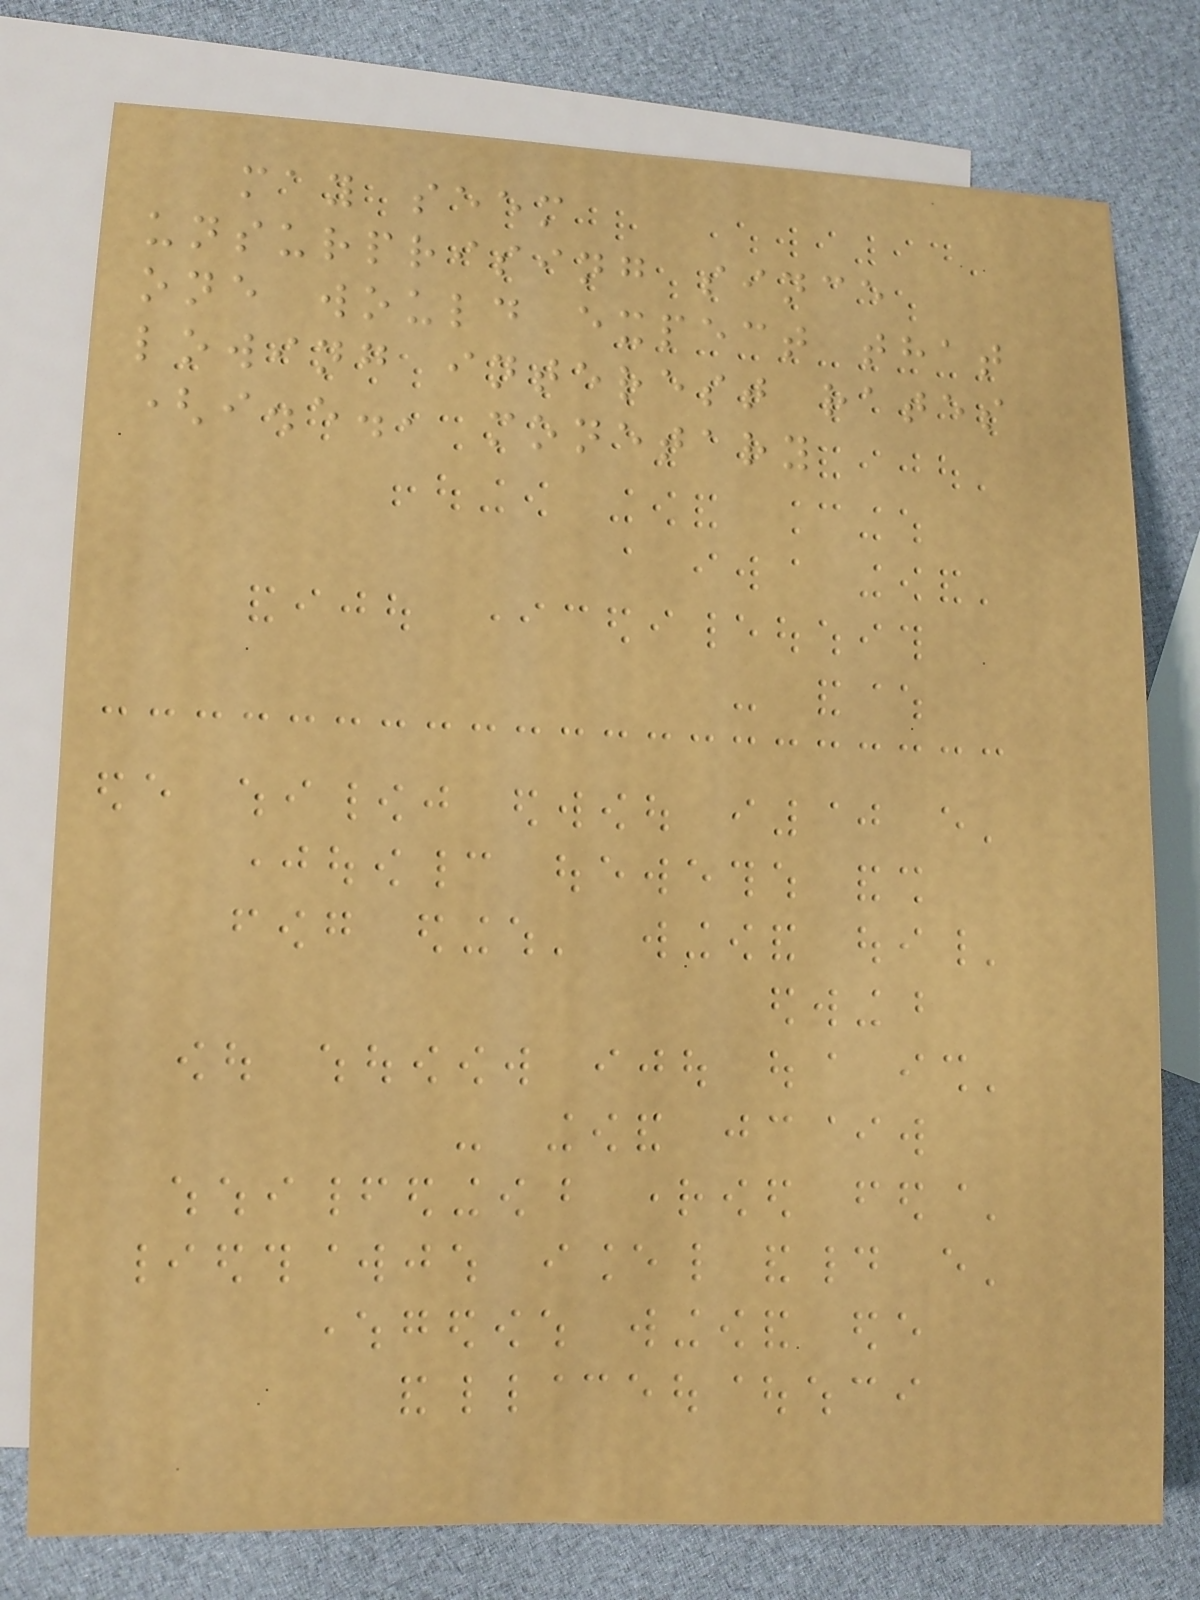may seem
unsurprising since
one would expect that
lowing interest rates
(i.e., monetary
